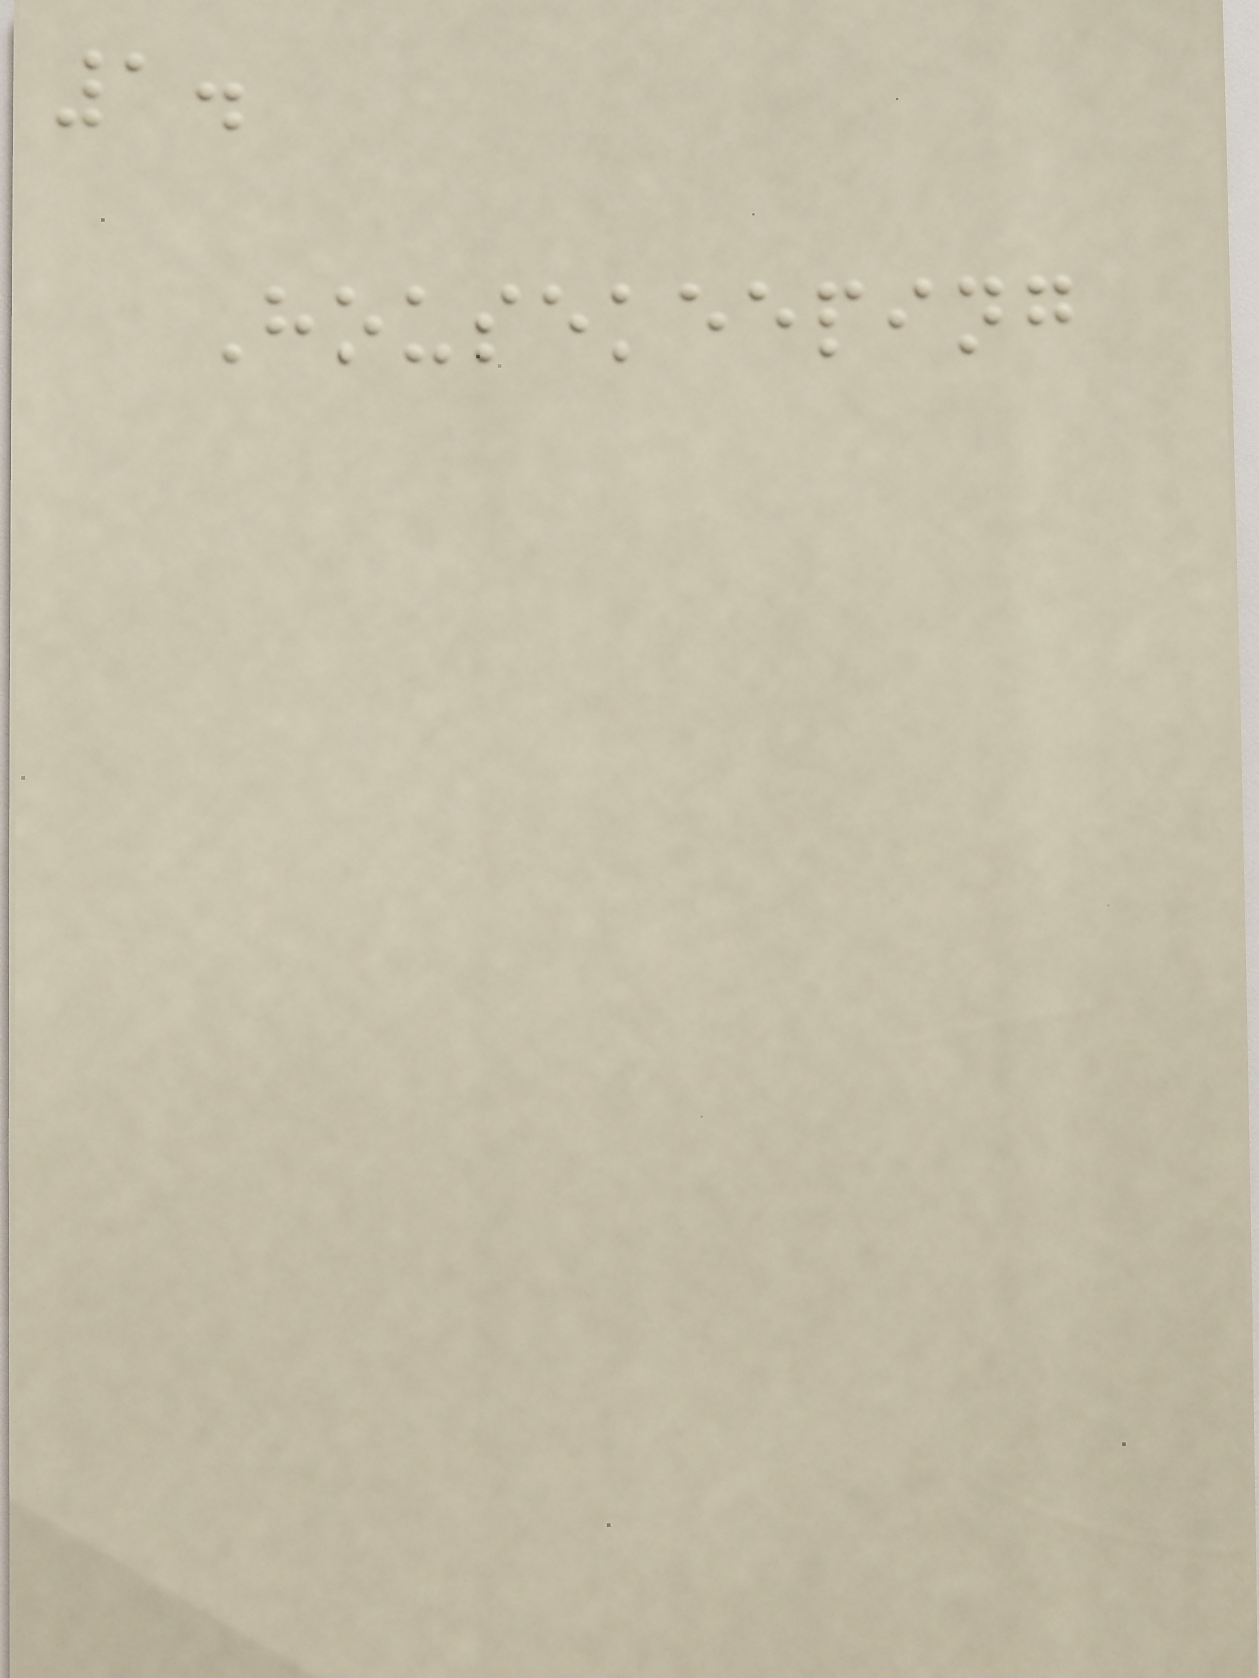1.
Housekeeping
